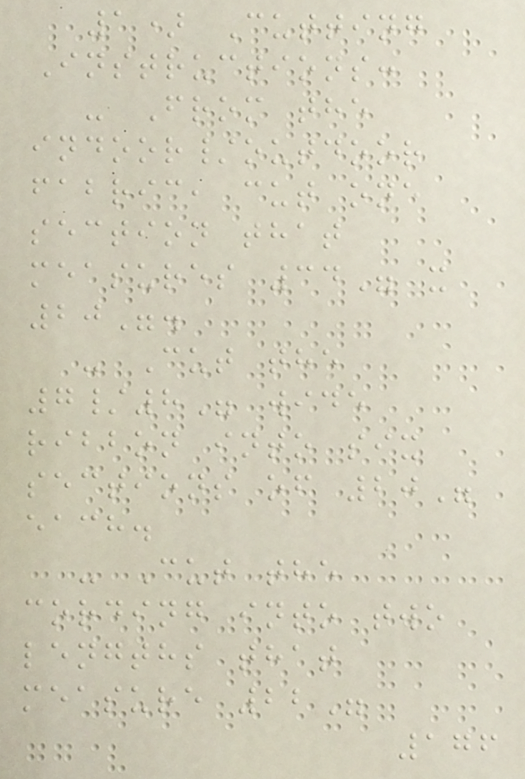1) Cutting
Instructions:
- From the
indoor/outdoor
fabric, cut one
section that
measures 34" x
20".
- Cut the
7/8" wide
ribbon into six
sections of 20"
each.
- Cut the
cording into two
lengths that
measure 22"
176
